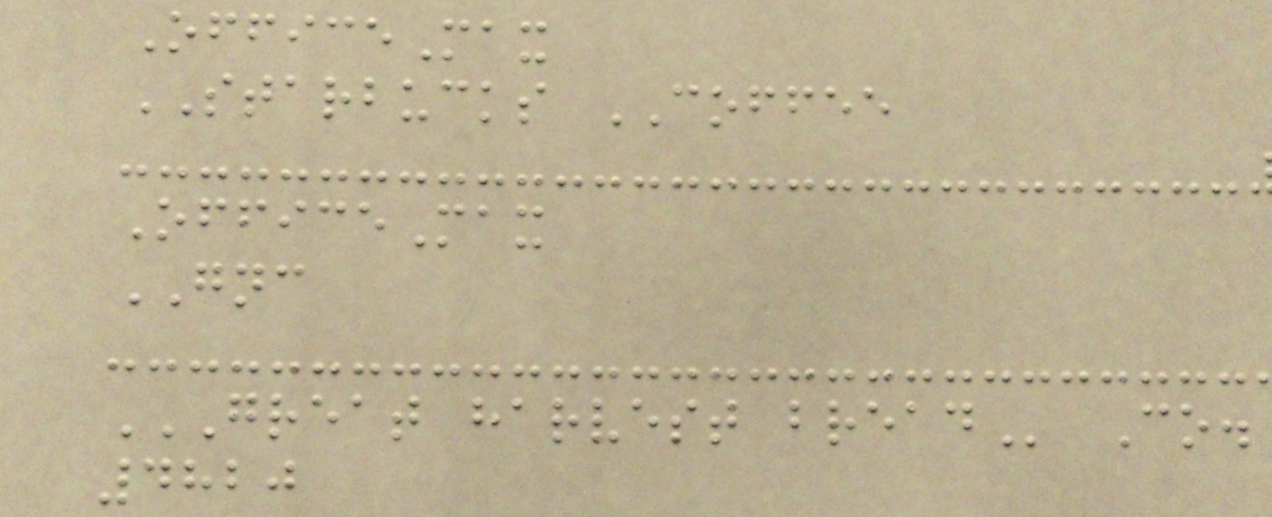OfficeMax
STARBUCKS COFFEE
OfficeMax
GNC
GREAT HARVEST BREAD Co.
4820
